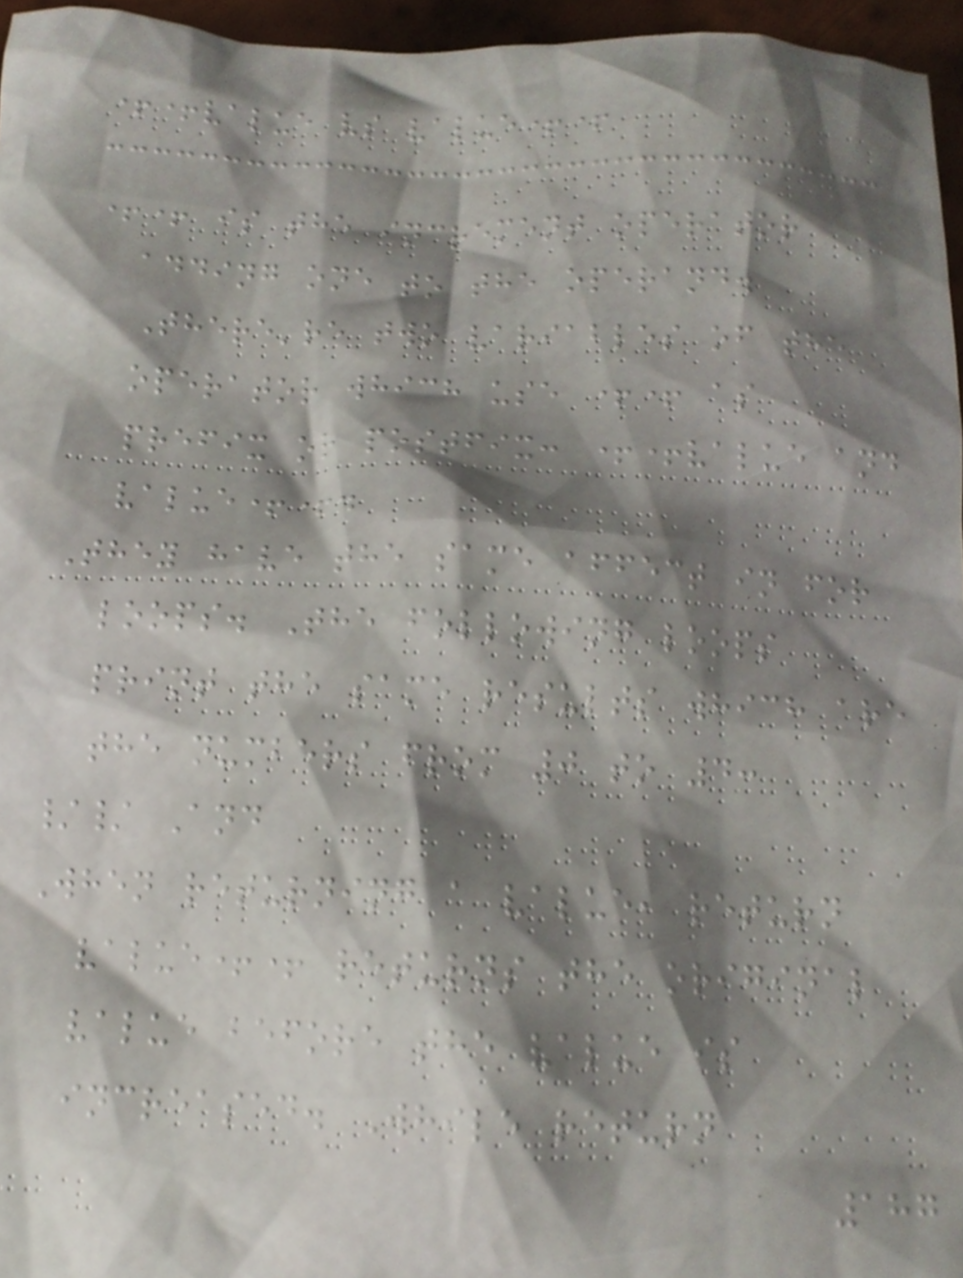++value vs value++
++ is the increment operator
adding one to the operand.
There're two variables of the
operator which use ++ as
prefix or postfix: ++value and
value++.
They have the same affect in for
loops. The following loops
print the same results which are
the numbers from 0 to 4:
// And
When returning a value, return
value++ returns the original
value before the value is
increased. While return
187
